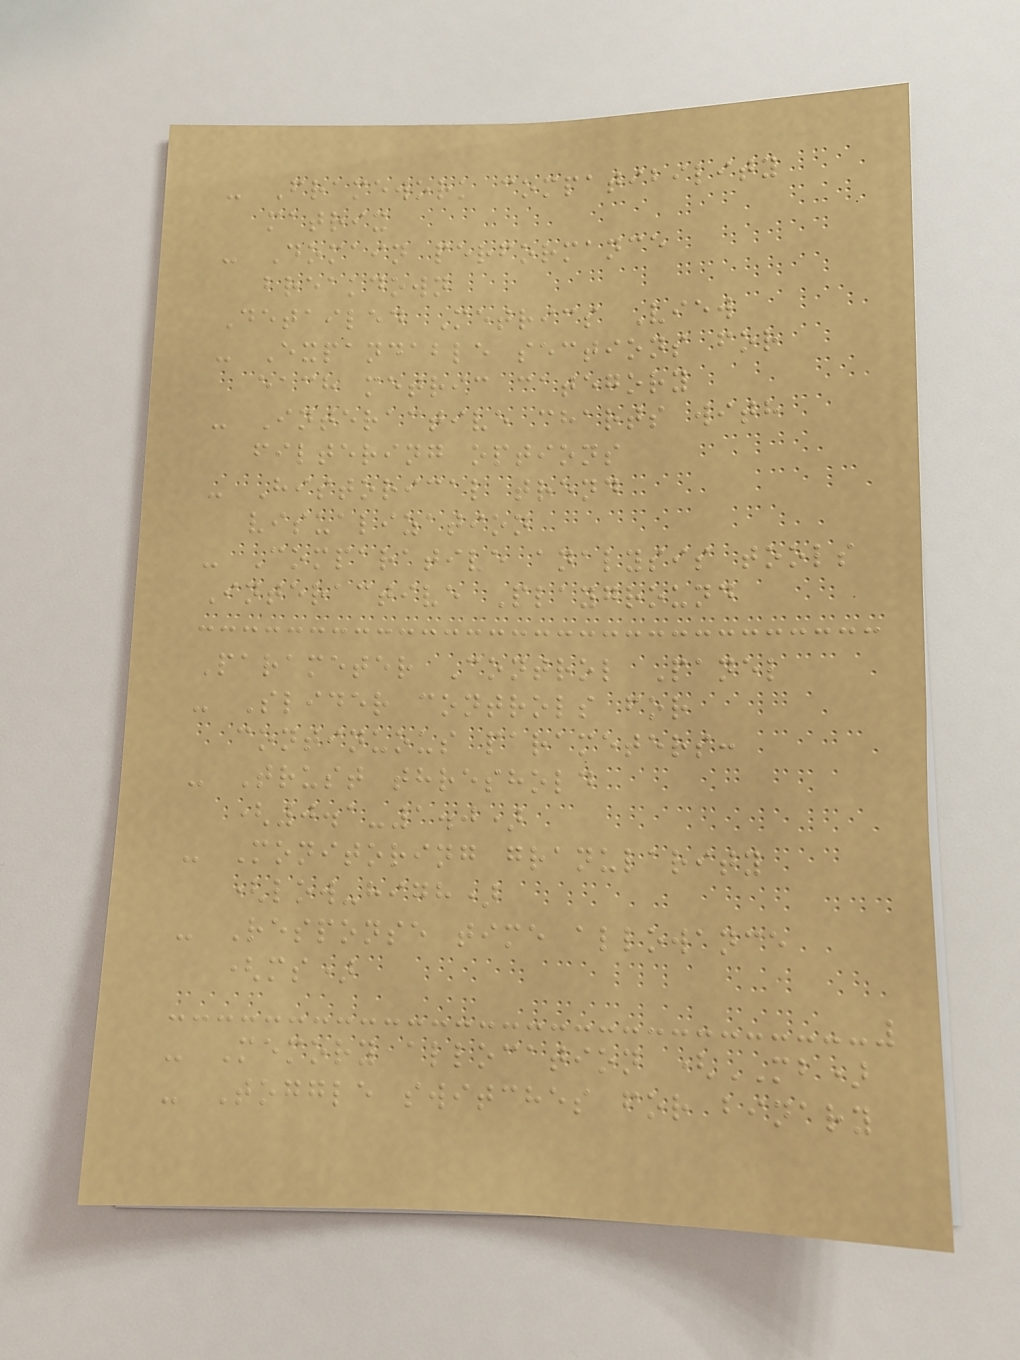- Framework compatibility
matrix
- Domain performance
breakdown
Detailed Metrics View
- Expandable sections for
each metric category
- Interactive charts with
filtering options
- Historical trend
visualization
- Comparative analysis tools
Interactive Playground
Parameter Control Panel
- Slider controls for
continuous parameters:
- Trust threshold
(0.1-1.0)
- Monitoring granularity
(low-high)
- Response time allowance
(ms)
- Memory allocation (MB)
- Toggle switches for binary
